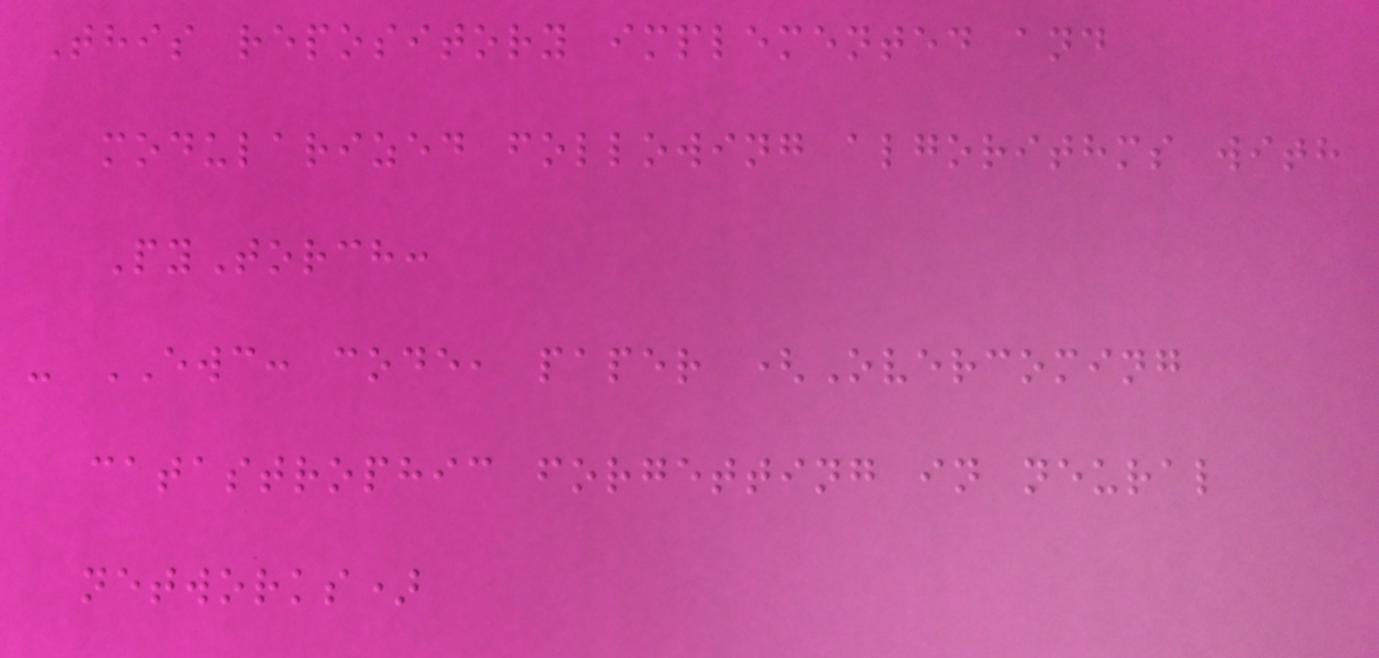This repository implemented and
modularized following algorithms with
PyTorch:
- EWC: code, paper (Overcoming
catastrophic forgetting in neural
networks)
